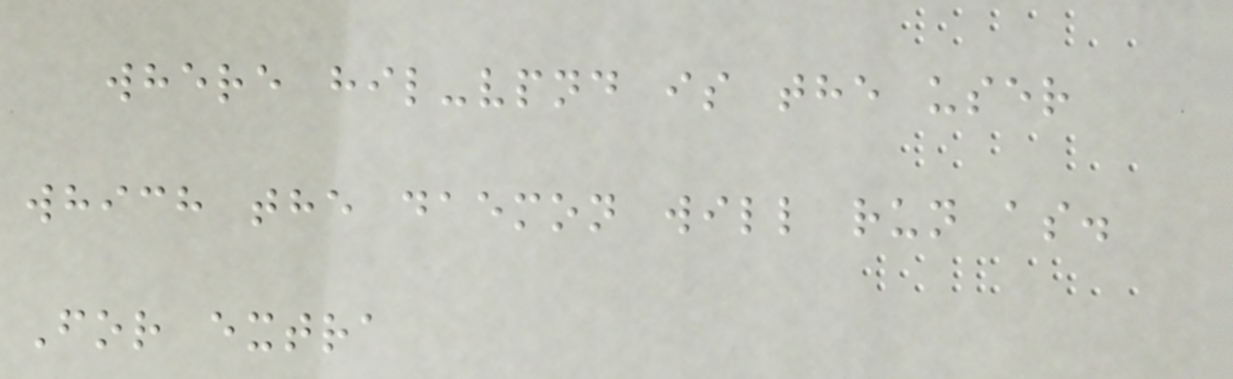where hil-vpnd is the user
which the daemon will run as.
For extra
